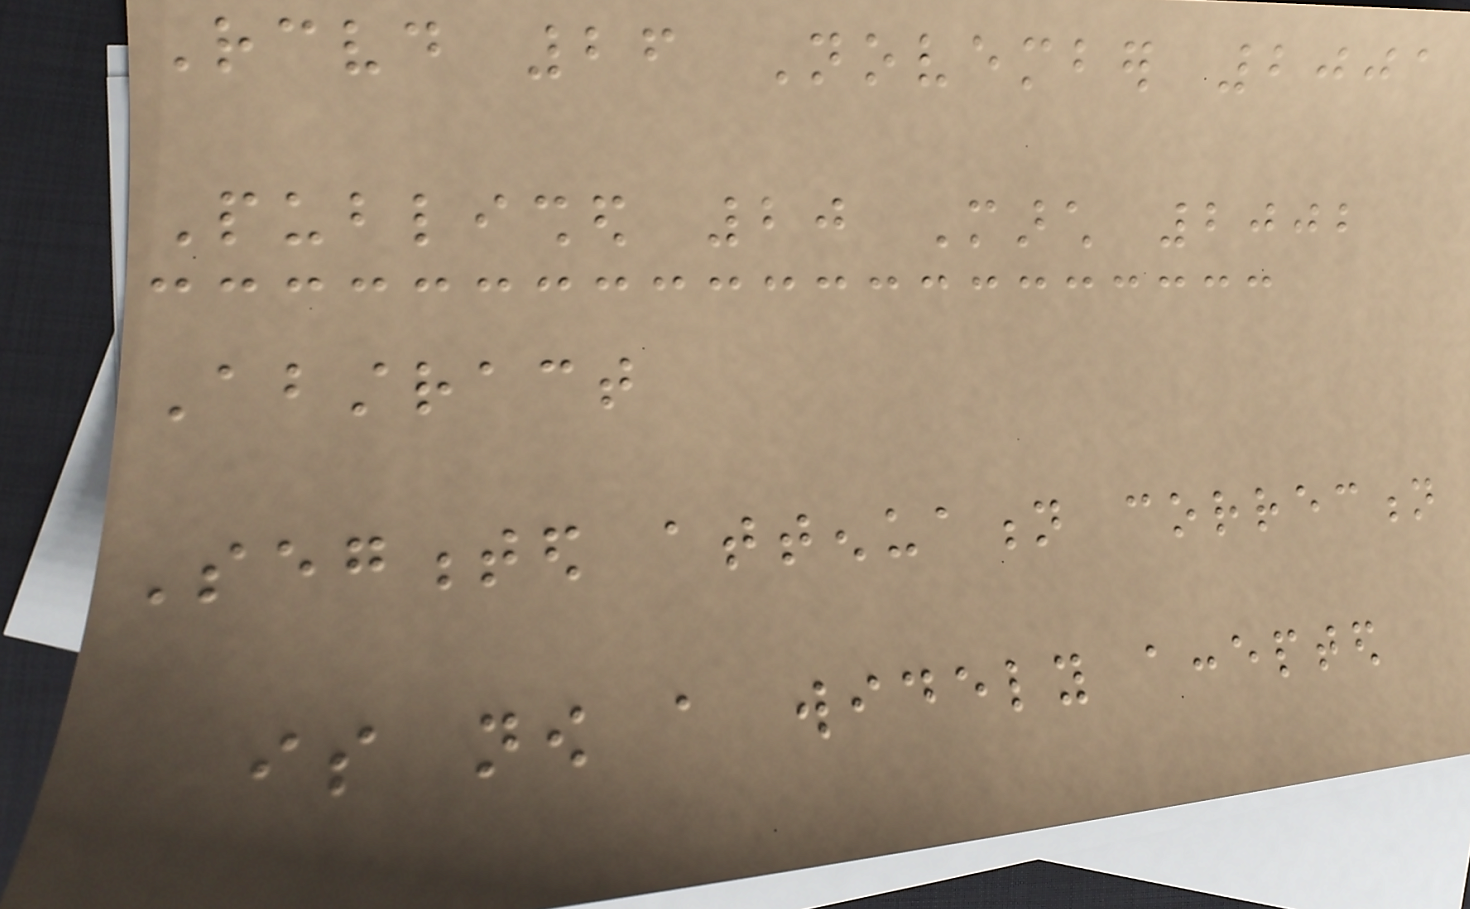Received 26 November 2001
Published 20 March 2002
Abstract
Segmented attenuation correction
is now a widely accepted
